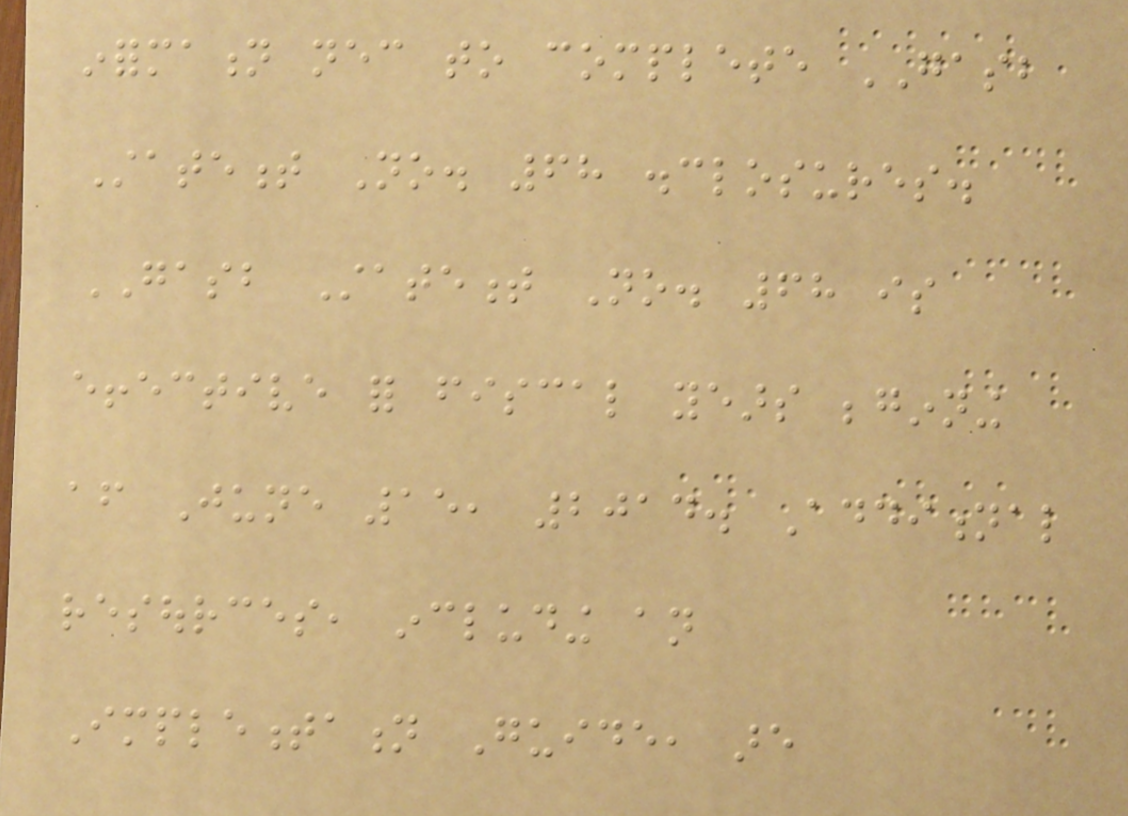information necessary to complete GASB
Statement No. 68 disclosures.
GASB Statement No. 68 is
effective for fiscal years beginning
after June 15, 2014. Additional
resources, including an
Implementation Guide, are
